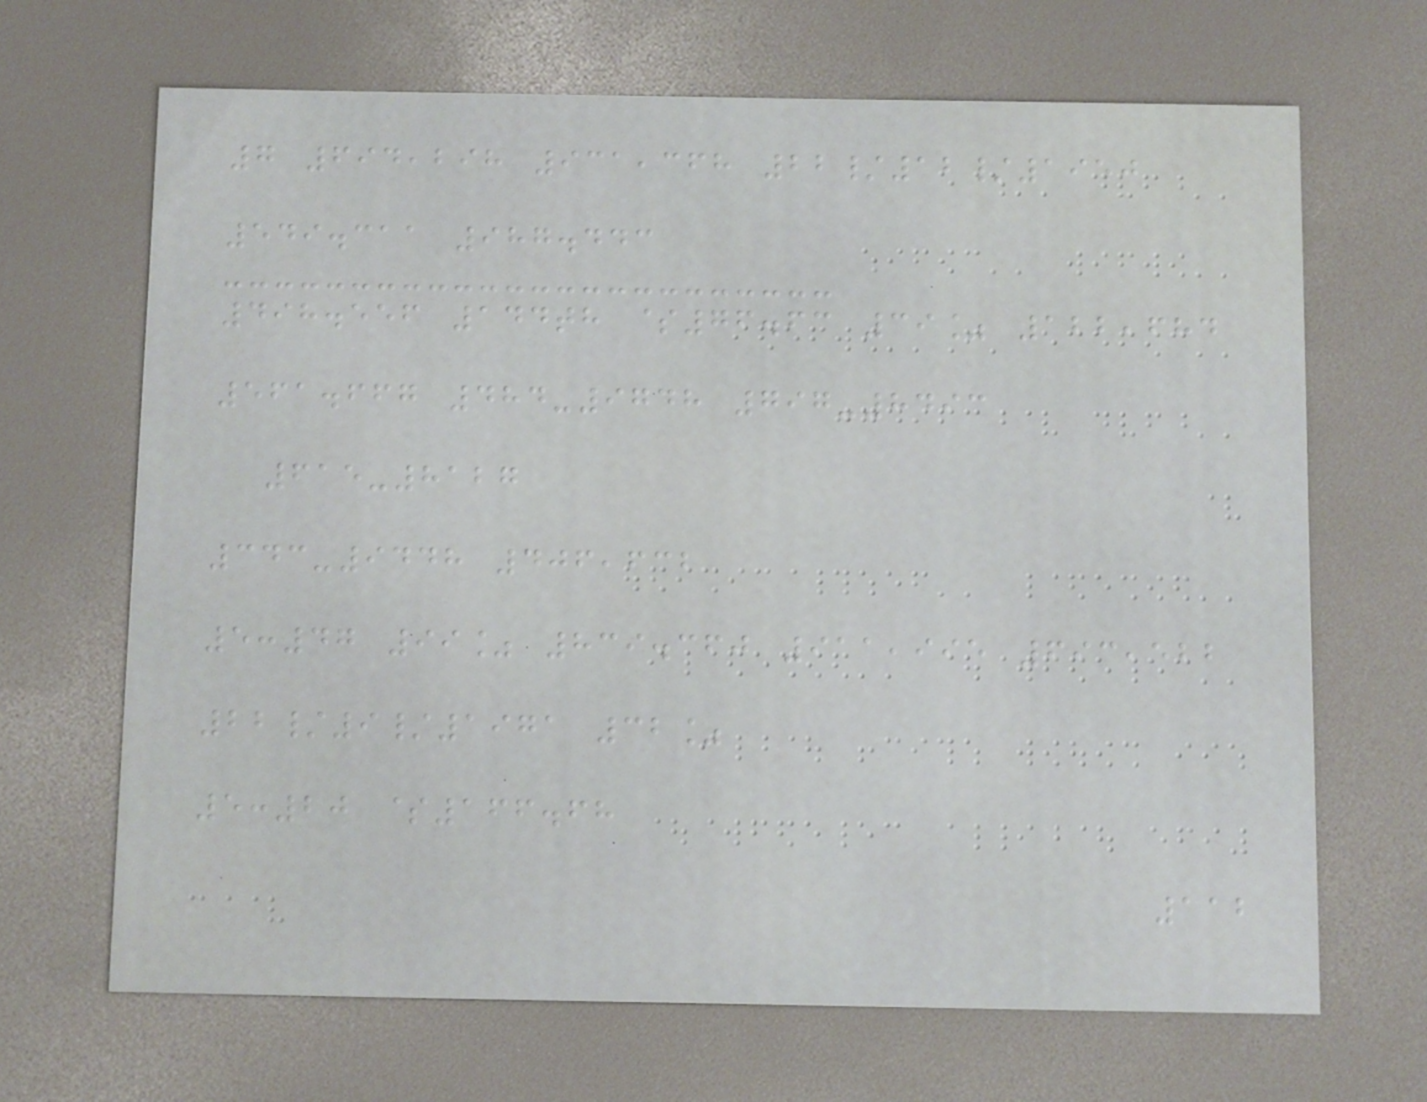7 694,298 931,368 22/12/1950
549.311 987.443
498.556 144th $76.63 39% 122,684
561.667 484-9748 797-8493
615-8127
343-9448 406,632
5:47 99% 839.360 911,995 693,522
22/9/1971 32%
5:20 $166.68
112
